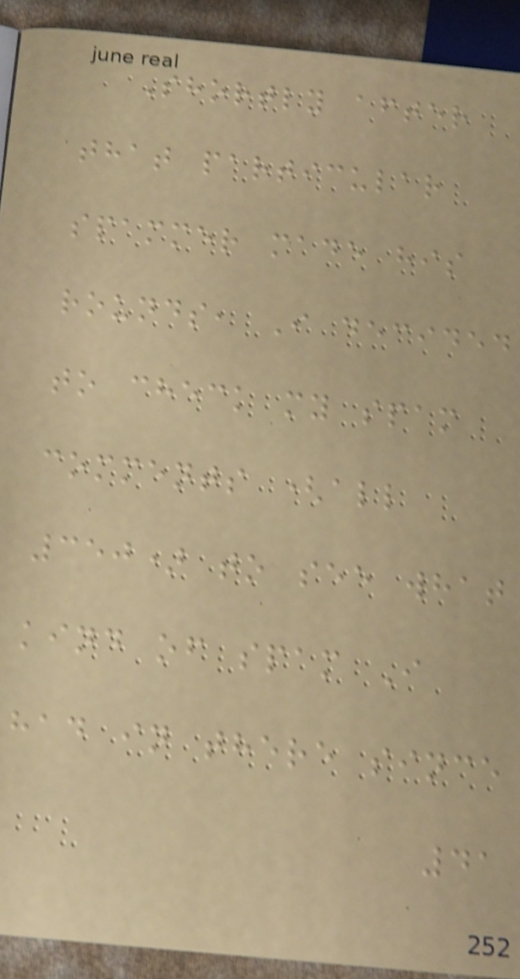Shortly after
that particular
spammer made his
rounds, I decided
to check my spam
comments (all
350) to see what
kind of spam I
had in there since
41
